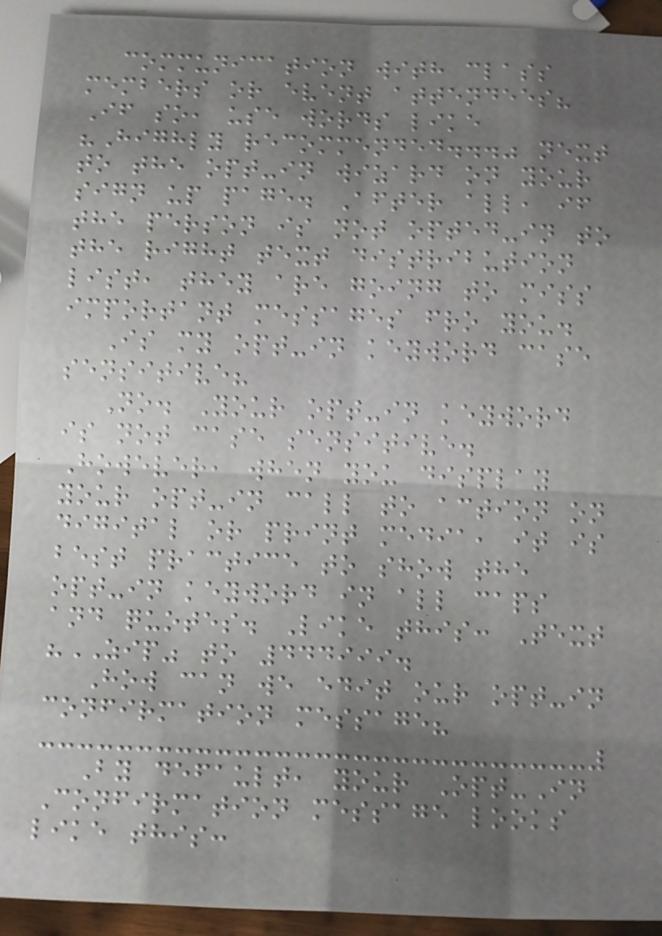communication with class
members or event attendees?
If so, use words like
"Highly recommended..." next
to the opt-in wizard on your
sign up page. After all, if
the person is not opted-in to
the right text distribution
list, they are going to miss
important messages fro you.
Is my opt-in keyword case
sensitive?
No. Your opt-in keyword
is not case sensitive.
However, when you display
your opt-in call to action on
digital or print media, it is
best practice to show the
opt-in keyword in all caps
and quotes. Like this: Text
"ZIP" to 444999.
How can we edit our opt-in
confirmation message?
By default, your Opt-In
Confirmation message looks
like this:
